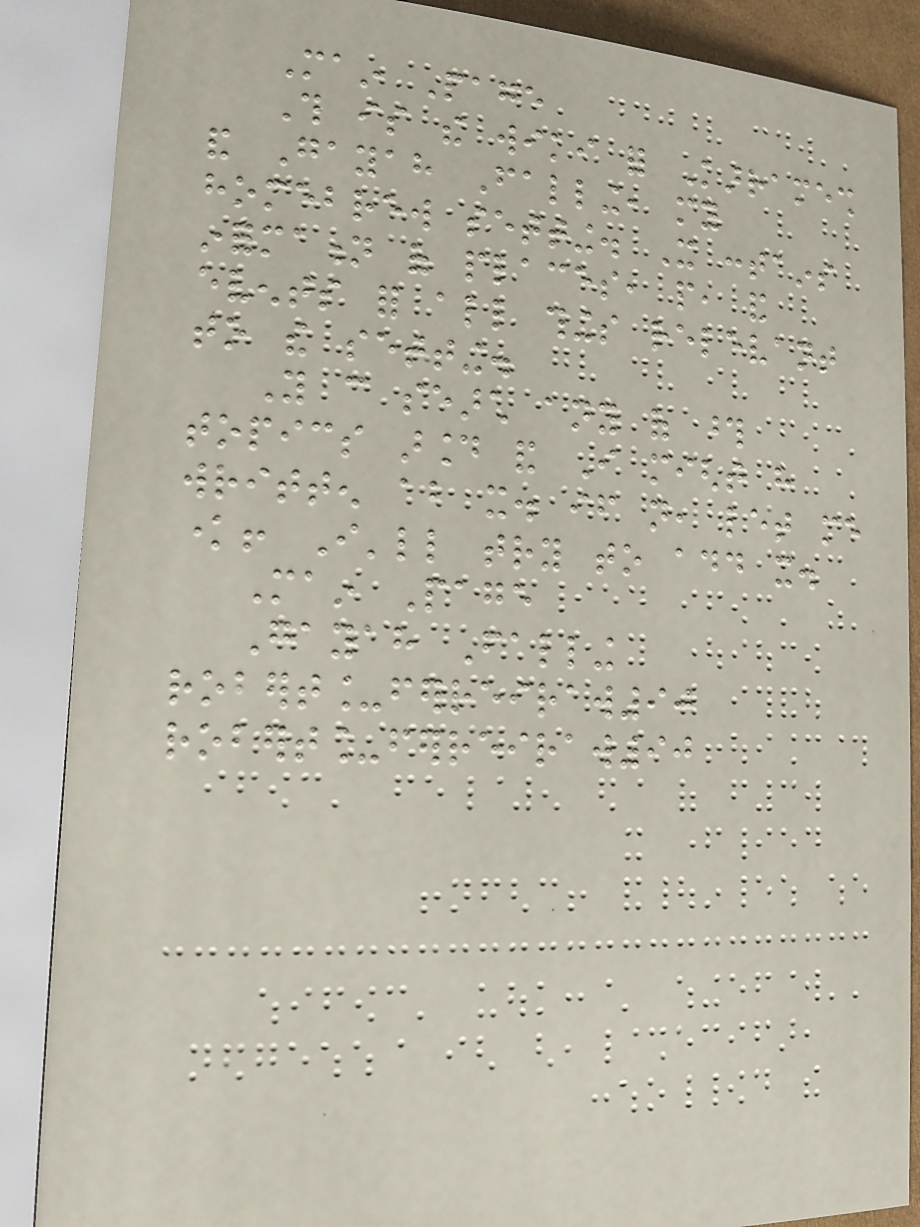Main Page
This is the wiki for Karramesh
and Gayah Falling, my
homebrew setting. It contains
information of places, people, and
events for all things relevant
to the setting.
You can search any of those
topics around and I might have
written about it. if not, let me
know! I'll try to add it.
Main Page
Gayah Falling
robert_ferreiraw90
robert_ferreiraw90
